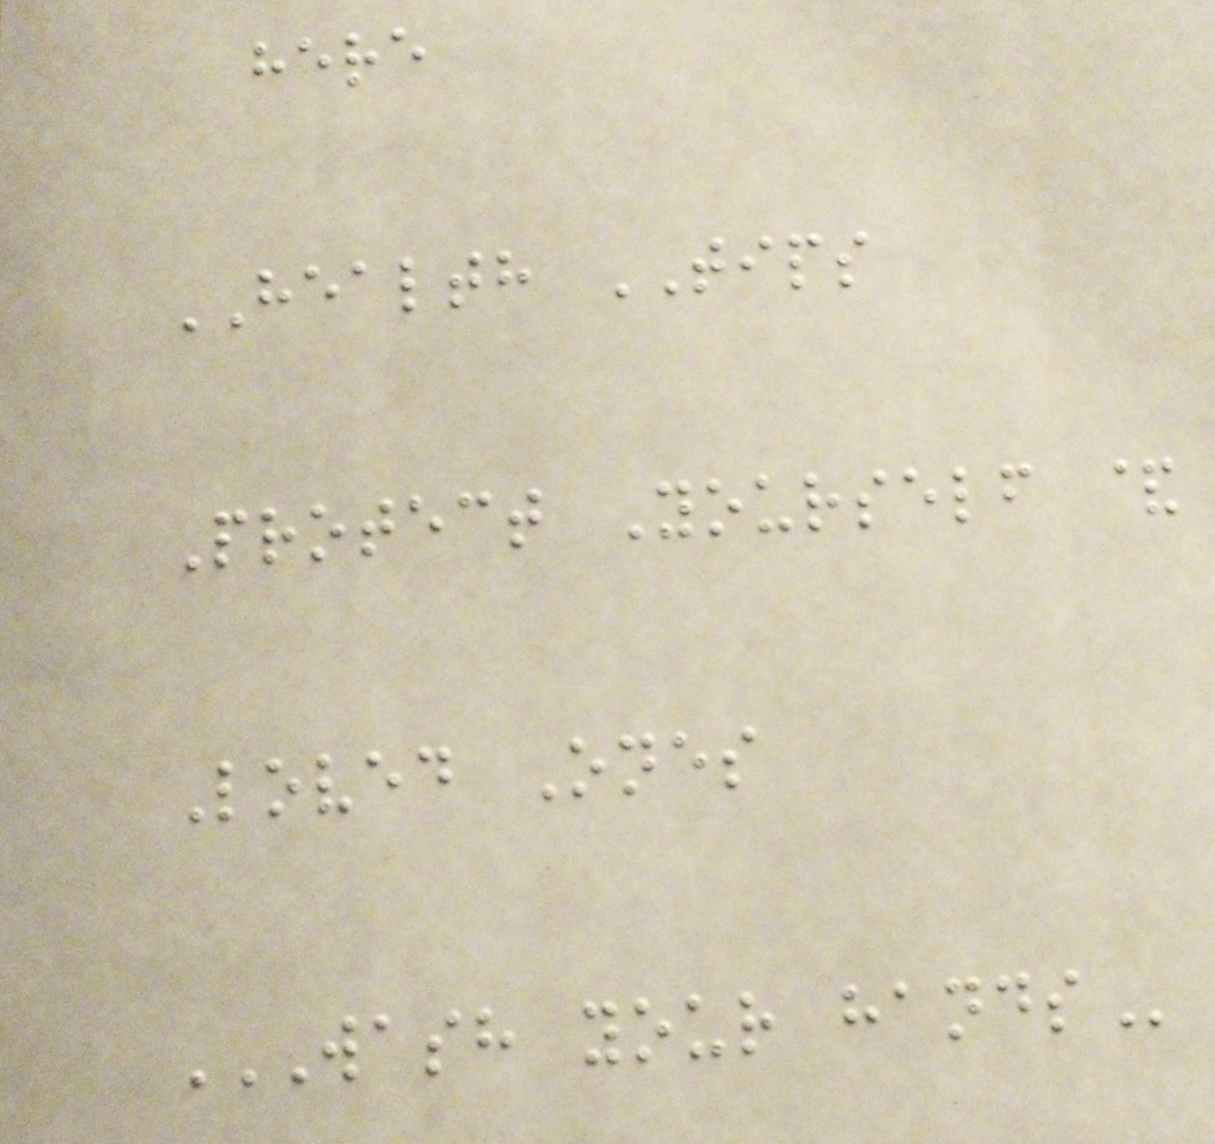here
HEALTH TIPS
Protect Yourself &
Loved Ones
WASH YOUR HANDS
